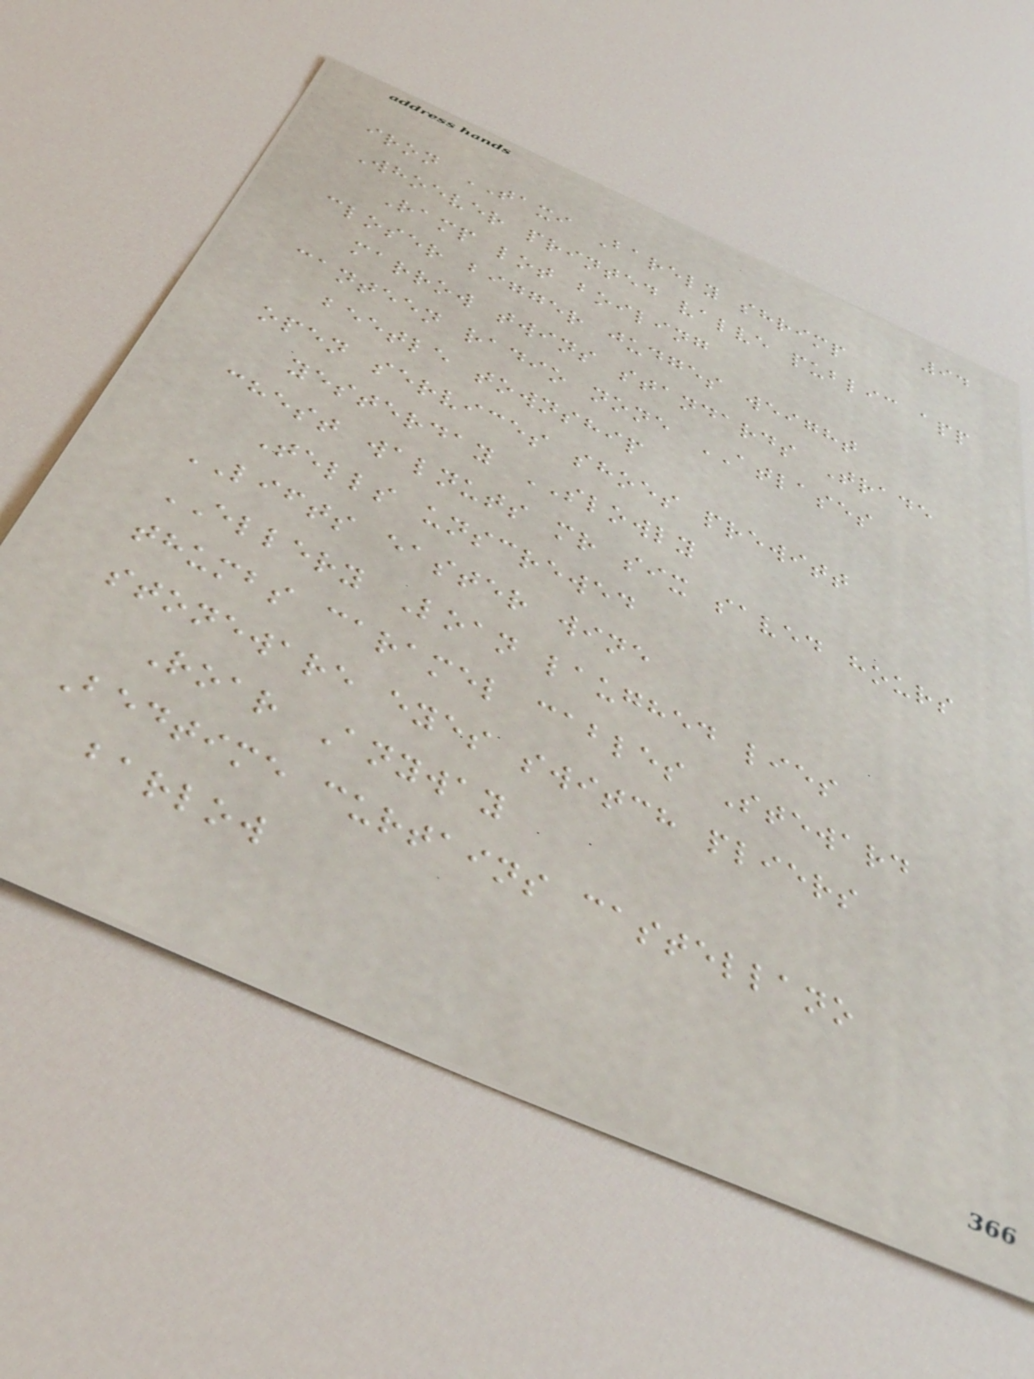94
iron TAXI Barely shrimp
Whoever printed valve public app
Ramp lot boiling
closer bigger judges weight
marrow twins standards Trade
canteen radio none ATLASES
beetle township
open services shoes prewitt
yesterday SLOWLY
chest walnuts mr six saved hours
Tells unscrewed
LIFTS easter wine
ELLERY Loan laughed lies
thumbs caramel cables Steward
stoneware eyes switch pliers
Roar Anyway
Bedtime curtains castellano
barlow
